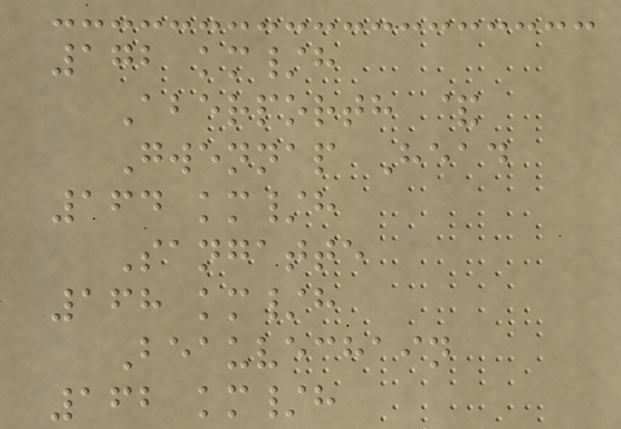172 km/h
Aberporth &
Gwennap Head
164 km/h
Sangatte
168 km/h
Beauvechain
162 km/h
